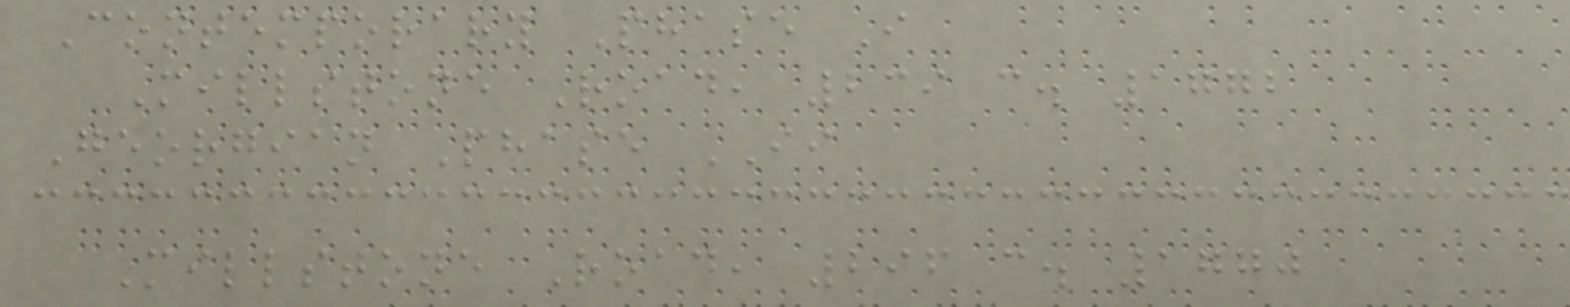Contemporary Phase I
Millstone Road, 239 c. 1772
Georgian Phase II
Millstone Road, 296 c. 1770
